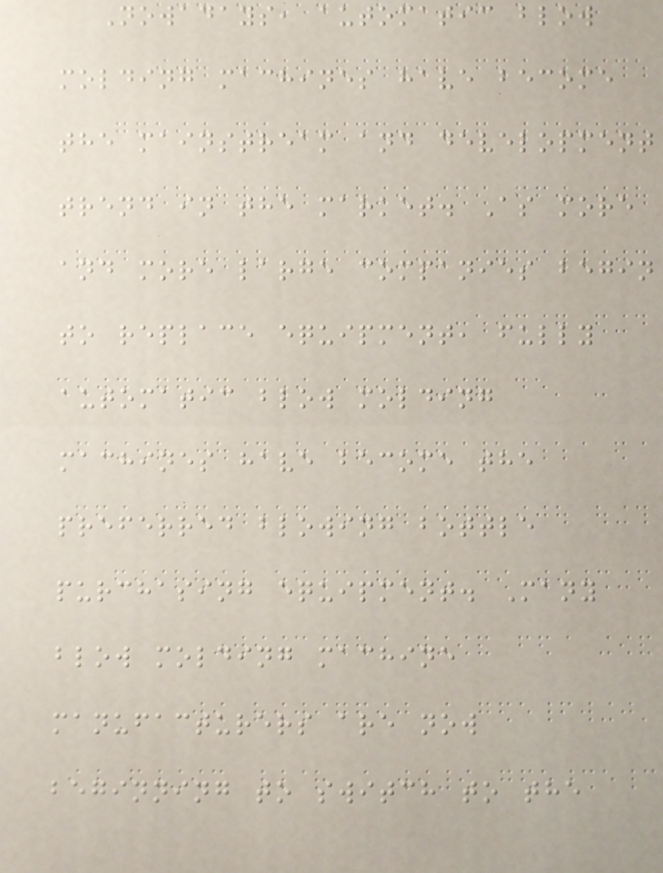Nowadays, automatic blow
molding machines have become
the mainstream and development
trend in the market. As more
and more large companies begin
to replace equipment, fully
automatic blow molding
machines have become the
preferred blowing bottle
purchasing equipment. Many
blow molding machine
manufacturers are now
beginning to switch to the
